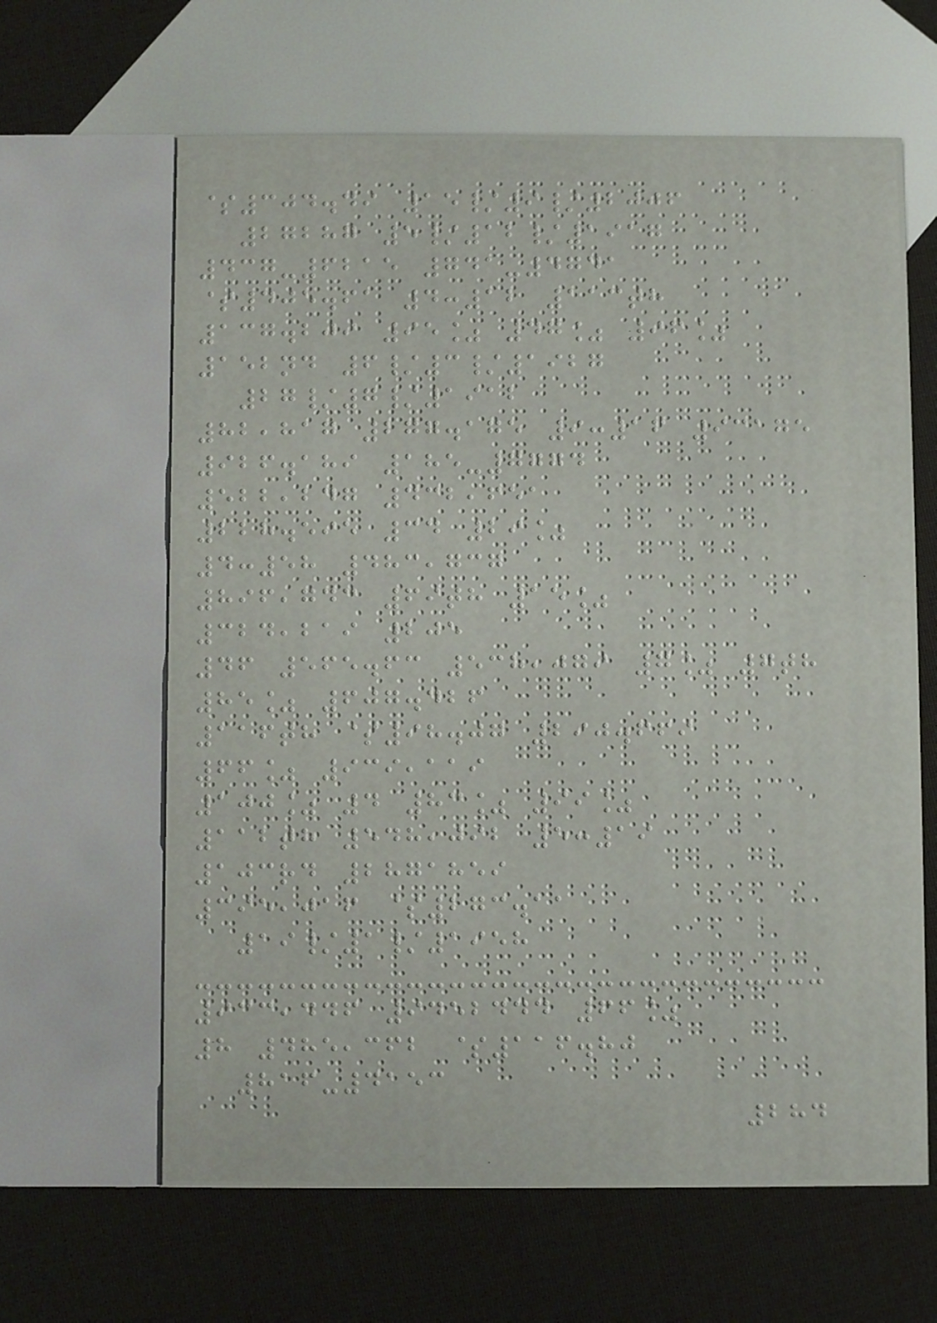$304.49 15/9/2006
27287 5/12/1917
437-6215 741-4741
$405.61 4:12 113th
137.209 95% 47% 96%
152nd 6/3/1927
27/7/1912
82,817 277.175 9:16 93175
926.189 185-7774
522,247 432,651
228.595 34 29%
4:58 483,737
896,743 69th 15%
324,219 205
46 565.63 538,079 7% 7th
85% 607.426
116th $98.07 290.669
66% 939,119
100% 4 83% 99%
112th 548,092 5:19
103rd 2871859
395,016 $273.11
19/1/1958
933,446 9452444 66%
8 485,362 $116.80
816-4153
284
